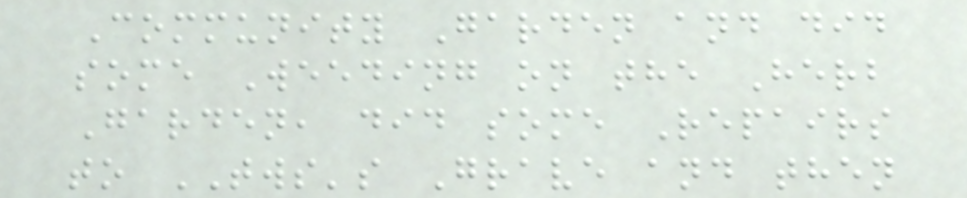Community Garden and did
some Weeding on the Herb
Garden, did some Repairs
to TWS's Grave and then
